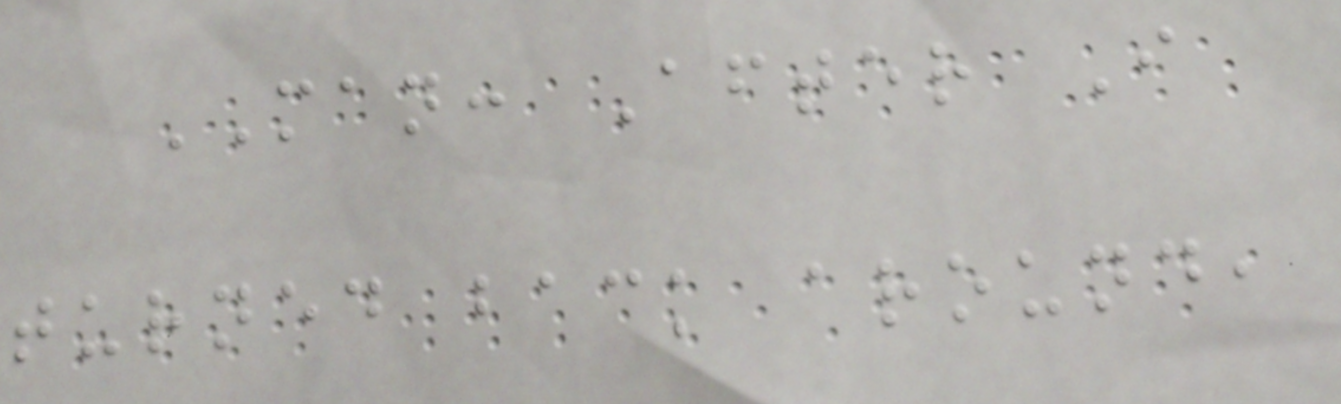MAN: After I
turned back around,
